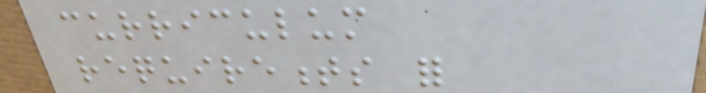curriculum
requirements for
